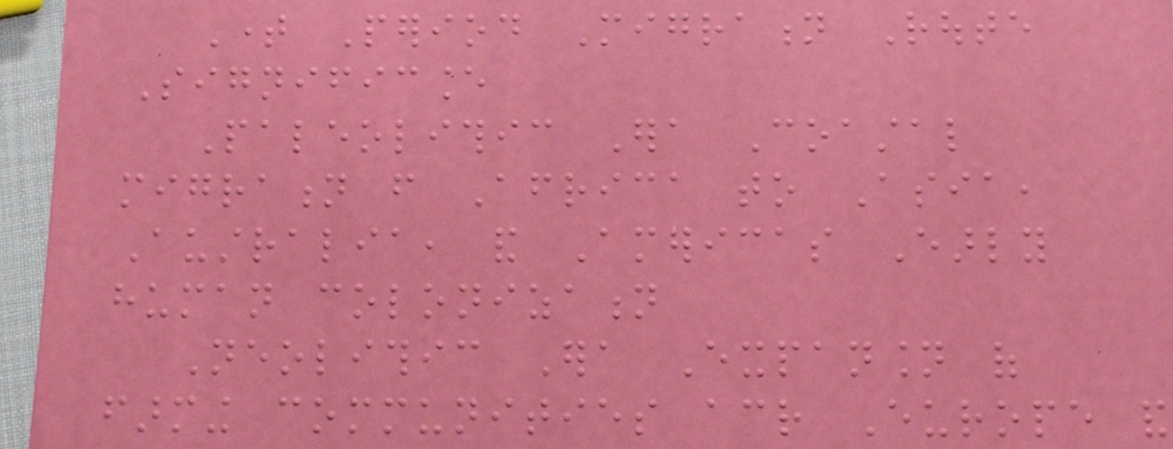Time Period Migration Route
Significance
Paleolithic Era Coastal
migration from Africa to Asia,
Australia, and Americas Early
human colonization
Neolithic Era Expansion of
farming communities across Europe and
